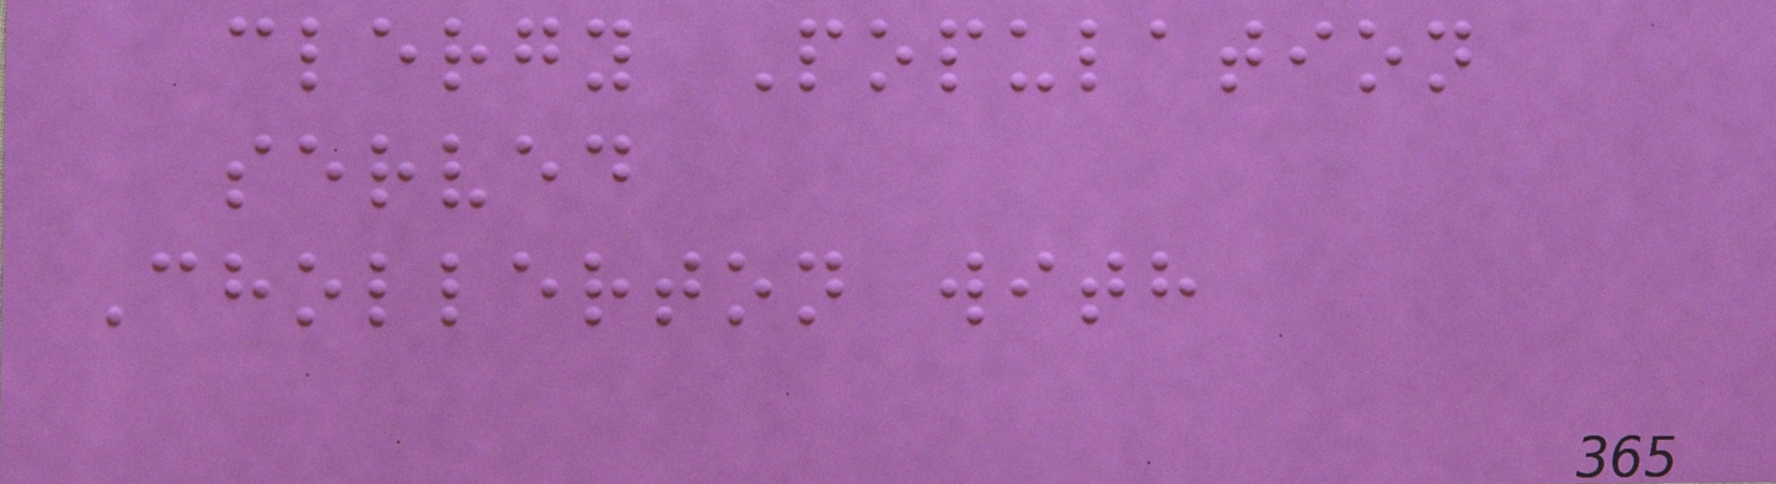clergy Population
served
Chollerton with
